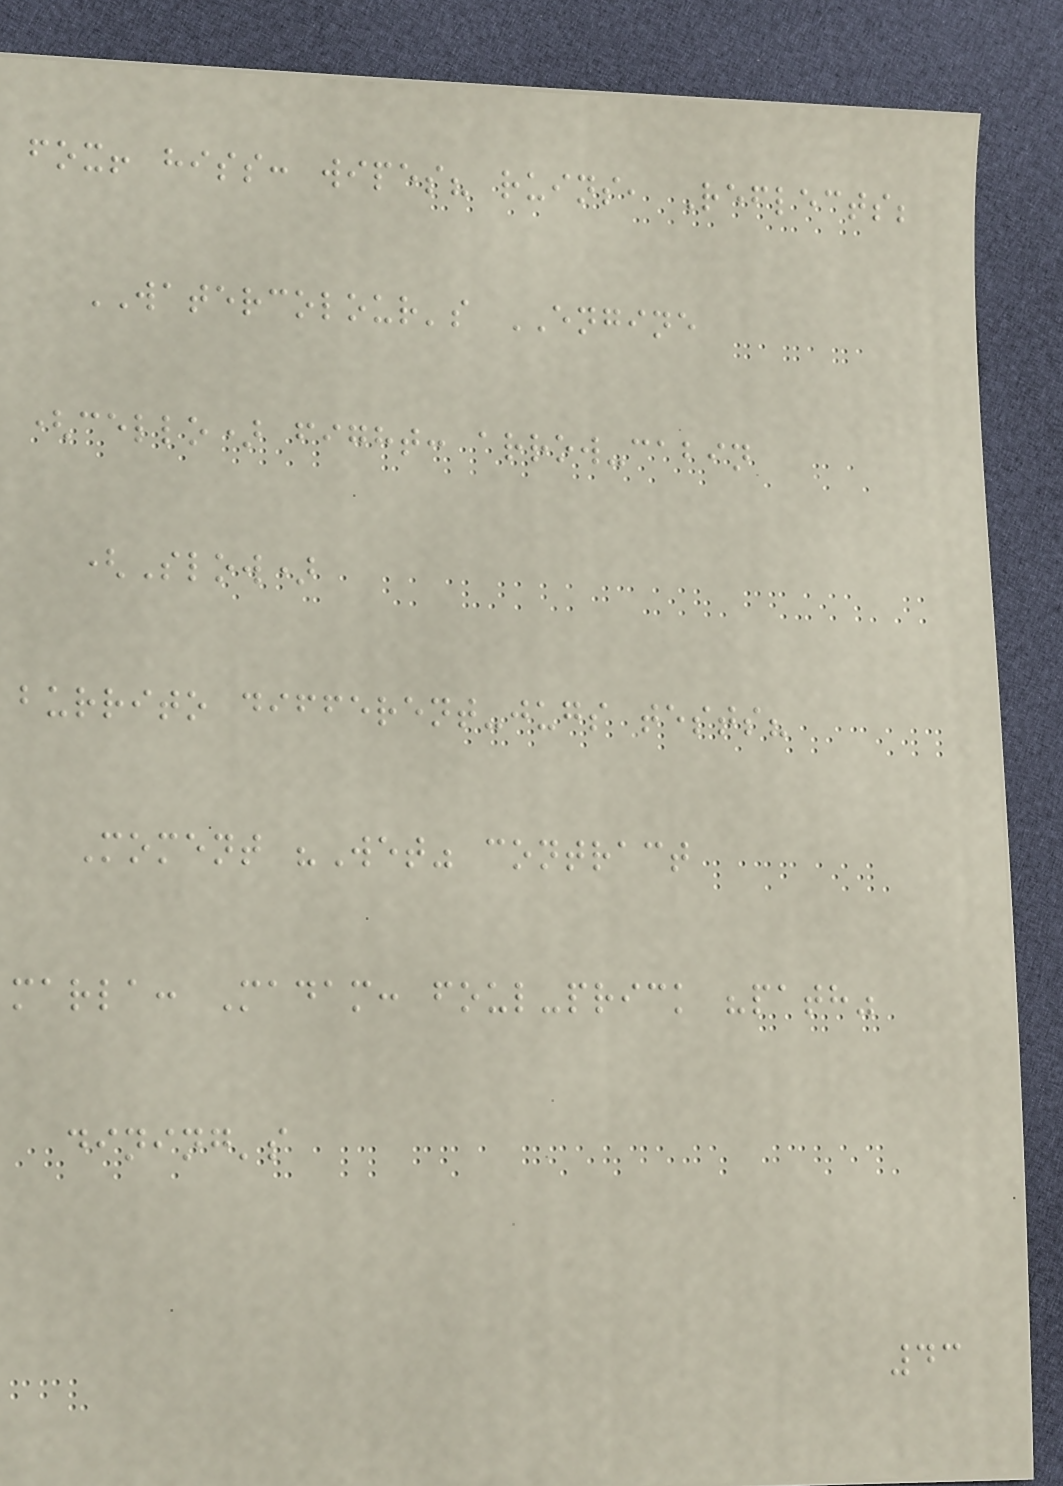fox! hiss: wipes? ruins, Reflects;
WATERCOLOUR's ENGINE
(cello) fight: arrow-cabin
(Slow)
burrito different-jugs tests?
Moment "Wet" contract
marla: Madam: foul-prick "path"
dining's
43
